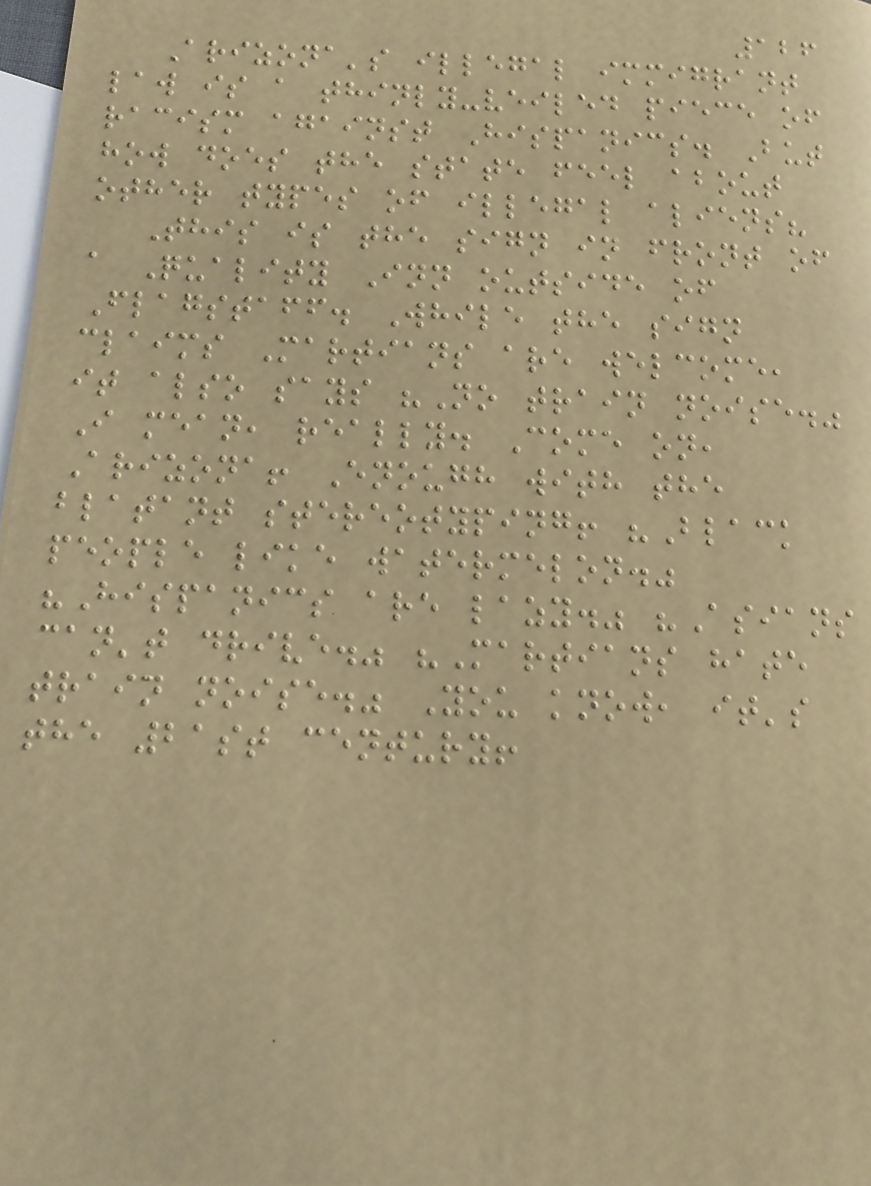126
Arizona's illegal immigrant
law is a thinly-veiled piece of
racism against Hispanics. But
how does the state feel about
other types of illegal aliens?
This is the sign in front of
a Quality Inn outside of
Flagstaff. While the sign
claims Martians are welcome,
it also says "No train noise."
I mean, really. Come on,
Arizona! Enough with the
blatant stereotyping! "Black
people like watermelon."
"Hispanics are lazy." "Asians
can't drive." "Martians hate
train noise." You know, it's
the 21st century!
